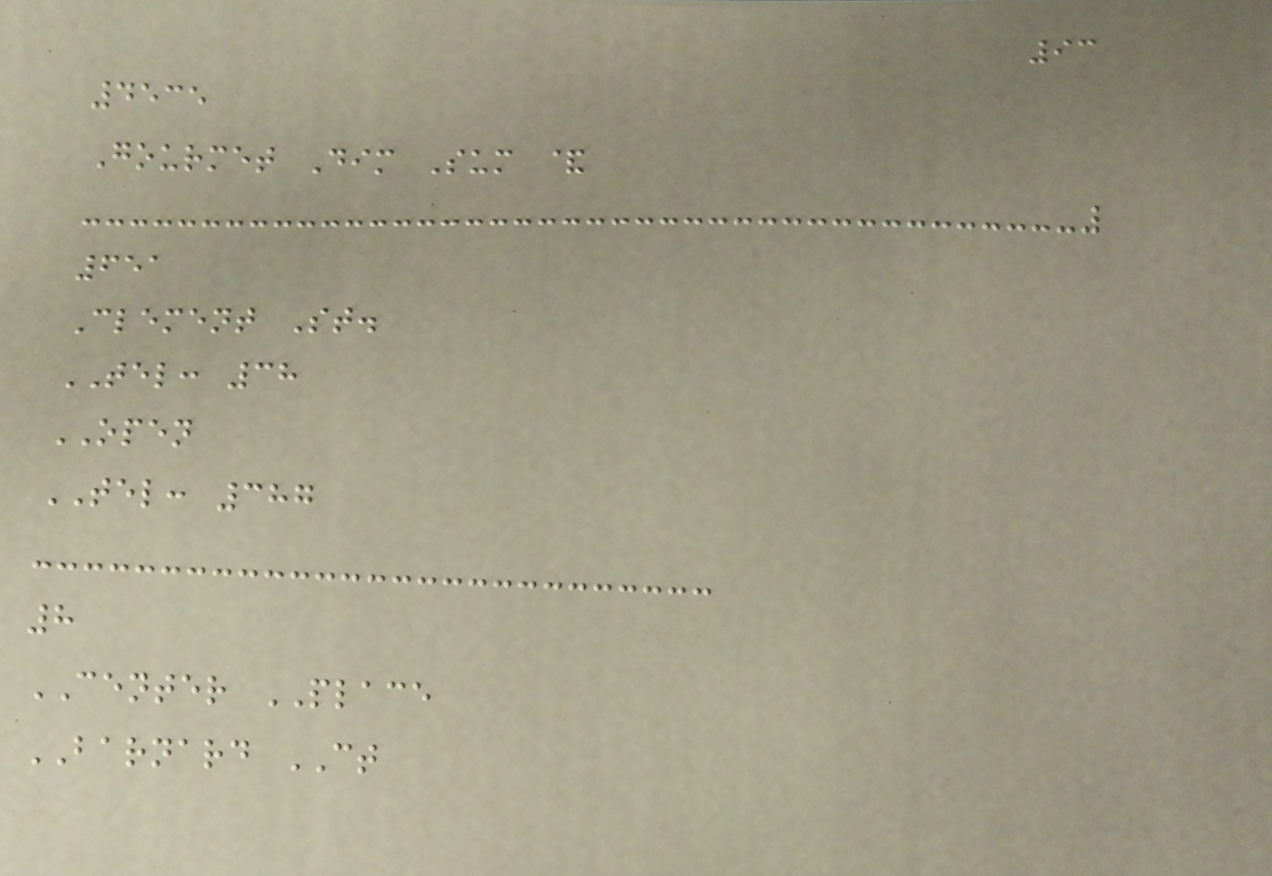93
4535
Gourmet Dim Sum &
651
Clement St.
TEL: 38
OPEN
TEL: 387
8
CENTER PLACE
BARNARD CT
